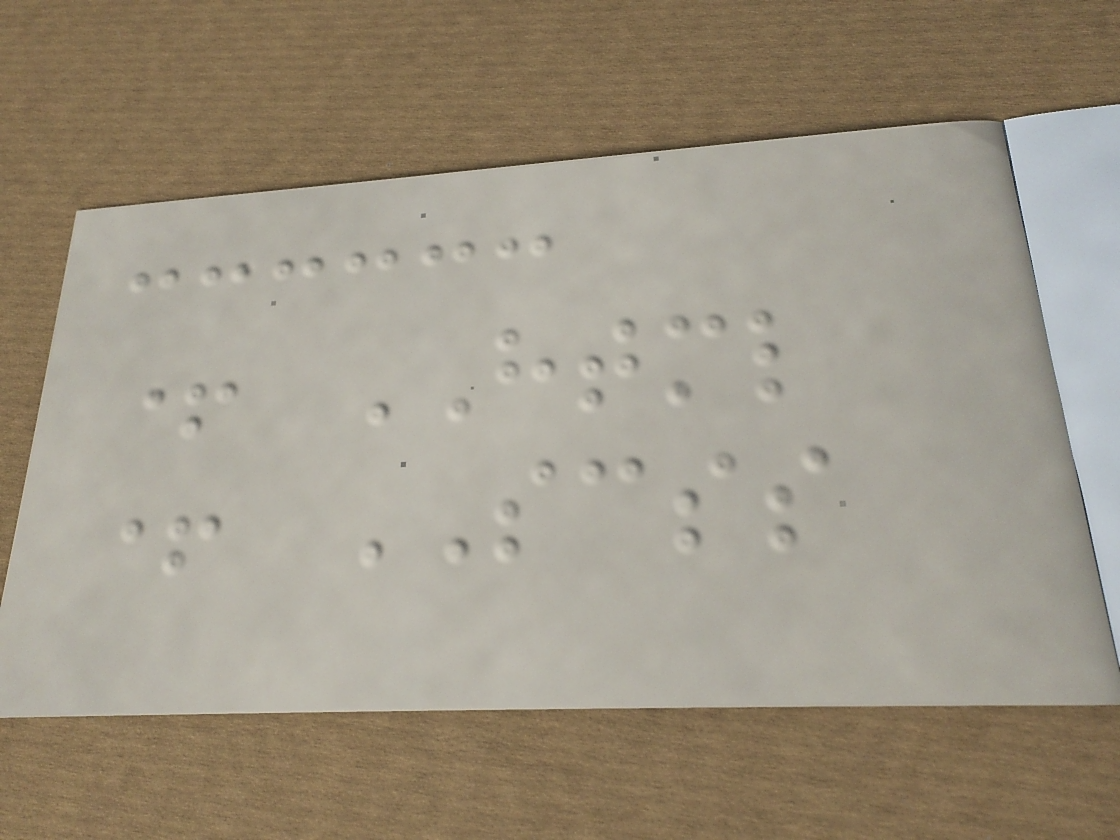+ HTML
+ SCSS
